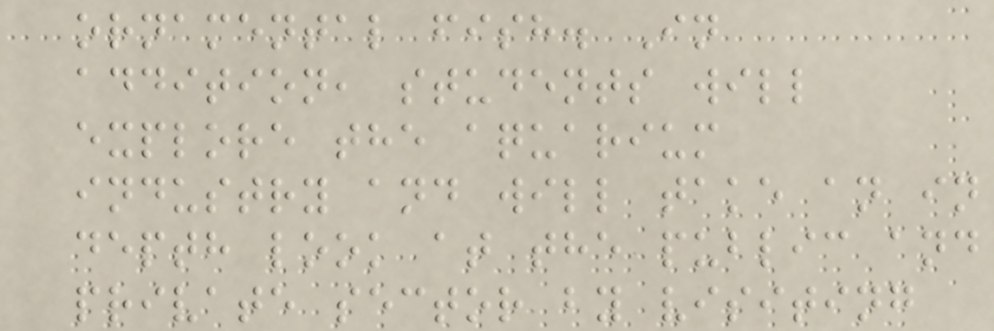ornamental fish. In
addition, students will
explore the aquarium
industry and will take an in
depth look at the public and
private sector by visiting
